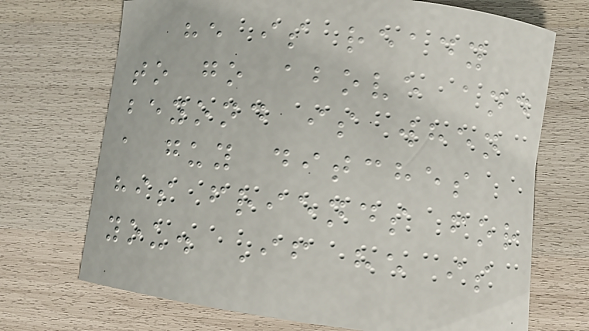he is ready
to go above and
beyond is when
a guy ditches
his friends for
you. If he is
